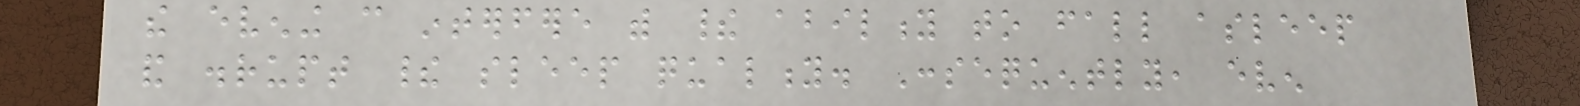the evening can interfere with their ability to fall asleep
and disrupt their sleep quality. Consequently, even
